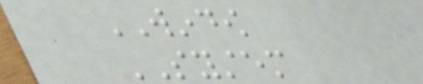WINDOW
SYSTEM
